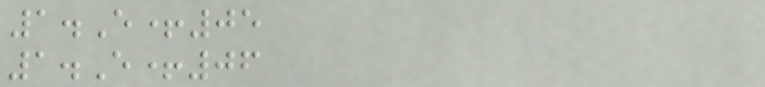1.E+05
1.E+06
